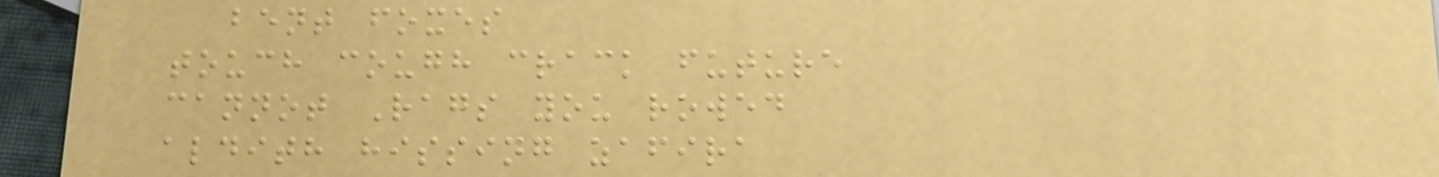bent foxes
touch cough crack future
cannot Rags you rowed
aldith hissing zafira
